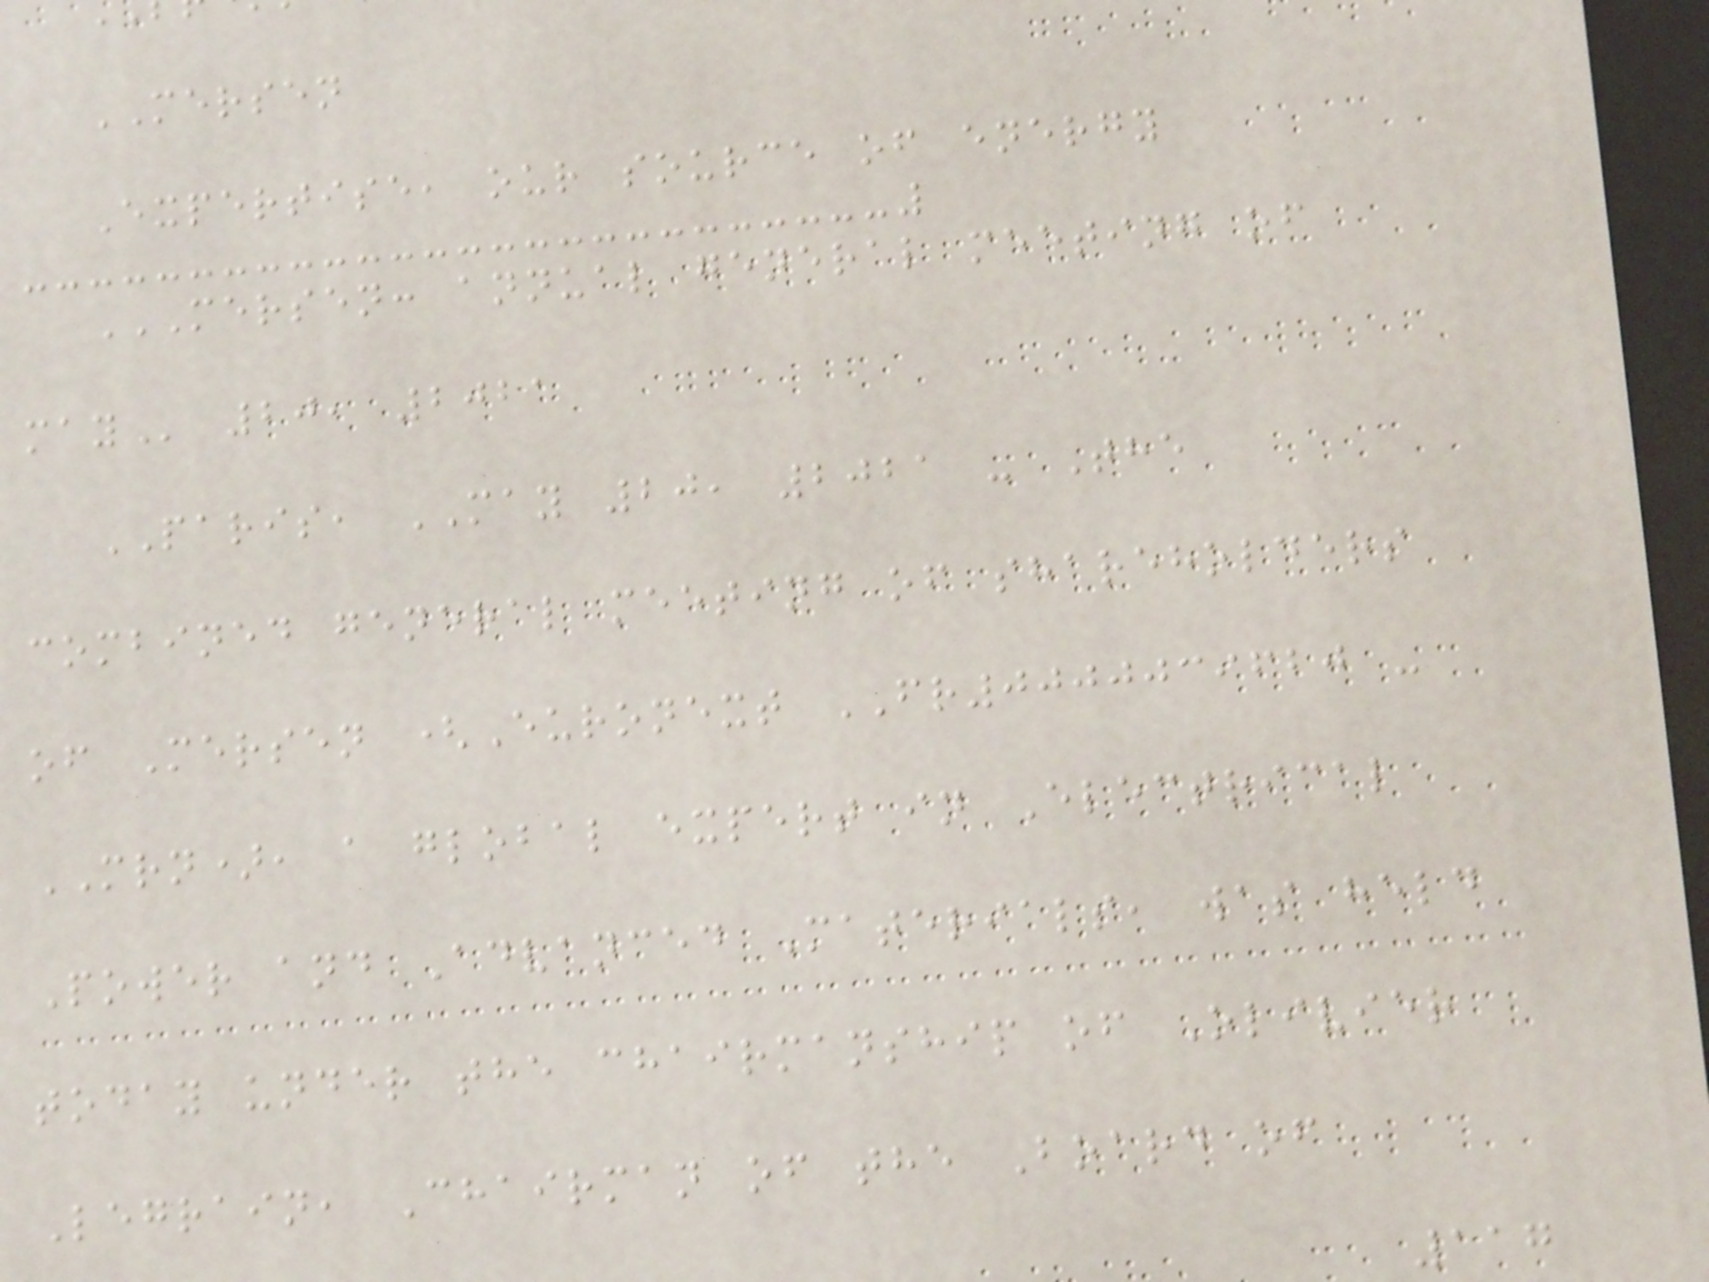MERSEN
Expertise, our source of energy
MERSEN: ANNUAL GENERAL MEETING OF
20, 2021
PARIS, MAY 20, 2021 - The
combined general meeting of shareholders
of Mersen (Euronext FR0000039620 -
MRN), a global expert in Electrical
Power and Advanced Materials, was held
today under the chairmanship of Olivier
Legrain, Chairman of the Board of
117
